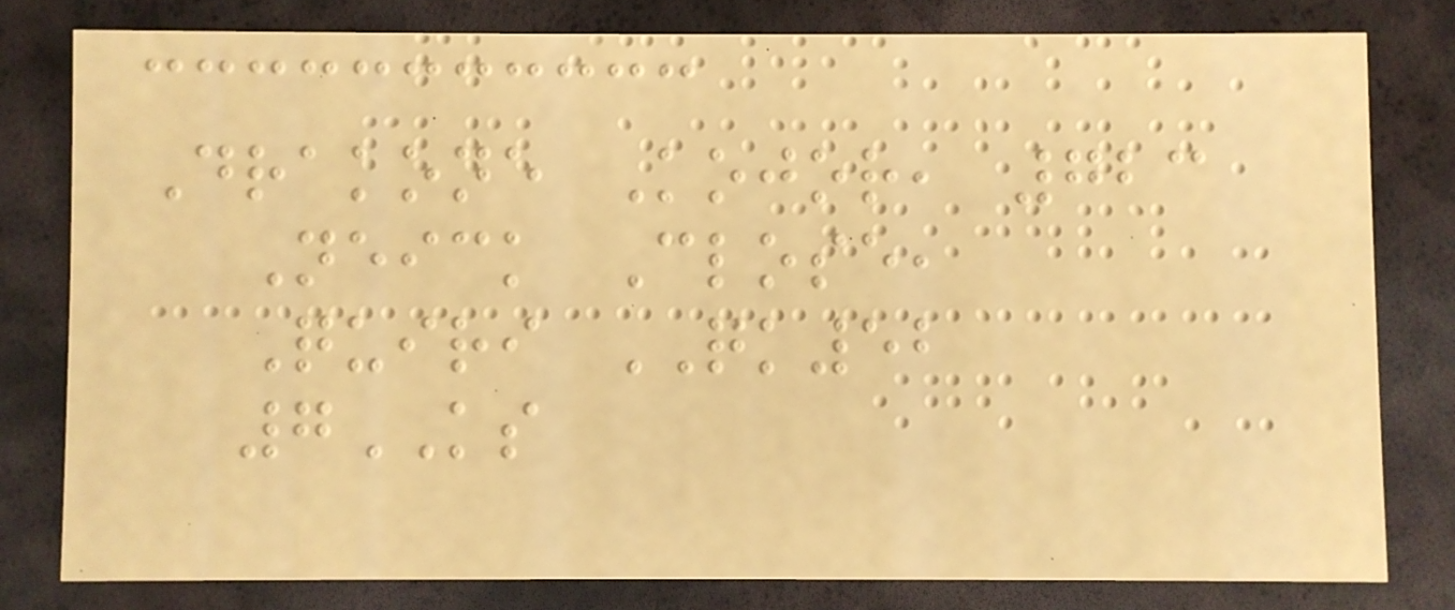Drakone Kojor, 723
Neick Close,
Quiri QK52
7KS
